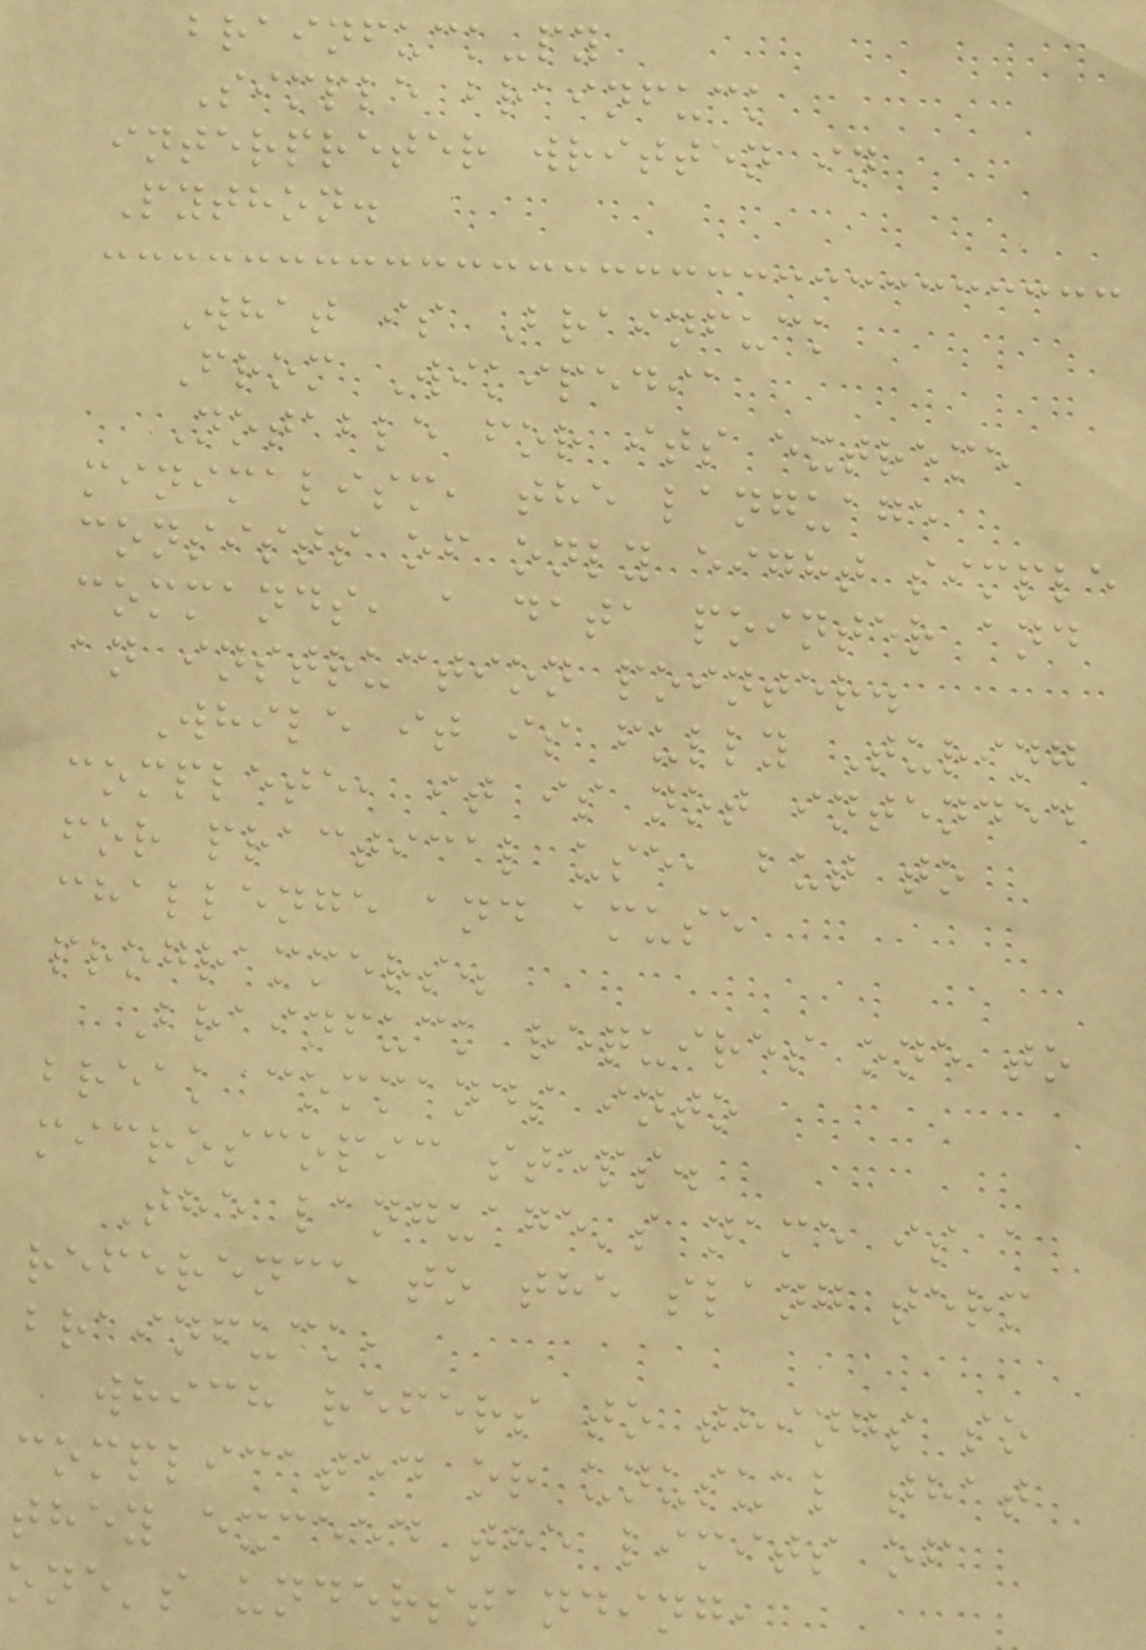brainfuck-py
Simple brainfuck
interpreter written in
Python.
What is Brainfuck
From Wikipedia
Notable for its extreme
minimalism, the language
consists of only eight simple
commands, a data pointer and
an instruction pointer.
While it is fully Turing
complete, it is not intended
for practical use, but to
challenge and amuse
programmers.
Brainfuck requires one to
break commands into
microscopic steps.
The language's name is a
reference to the slang term
brainfuck,
which refers to things so
complicated or unusual that
they exceed the limits of
one's understanding,
